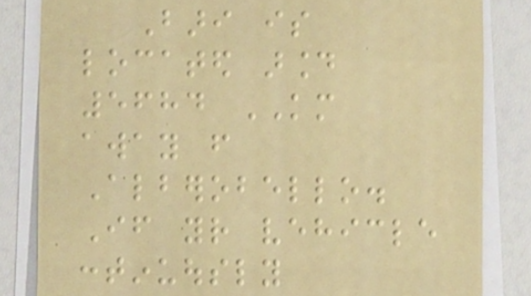Bari is
located around
5684 KM
away from
Alberobello.
If your vehicle
continuously
